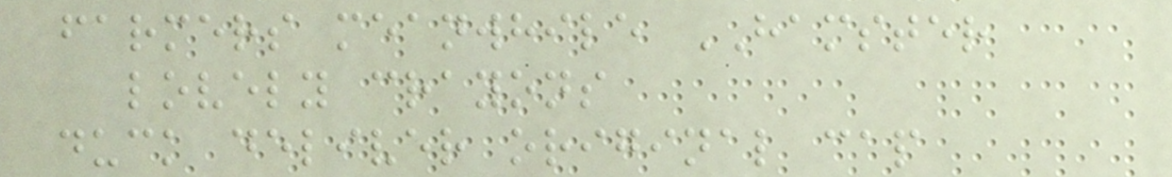farmers meanwhile HAMSTER
lovely crayons
duck deliver original cap
